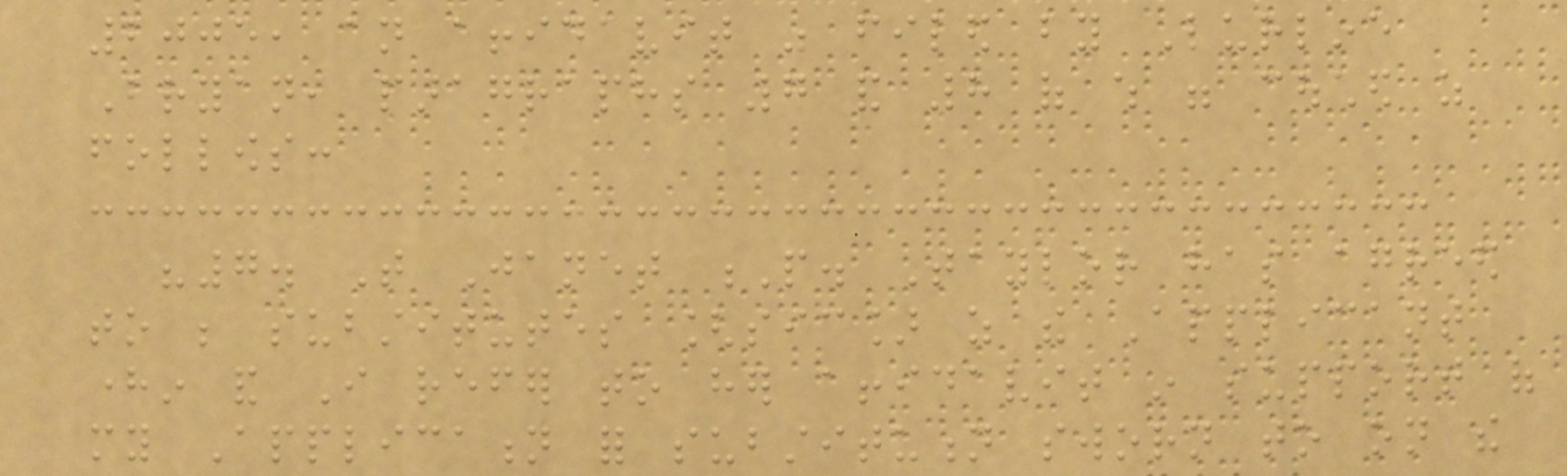2005, an affidavit was filed by Lurline
Bryan, paragraphs 7 and 8 of which were couched as
follows:
"7. That Janet P. Taylor has agreed
to be substitutes [sic] as the Applicant
herein and I refer to her affidavit in support of
my Application for substitution sworn to on the
